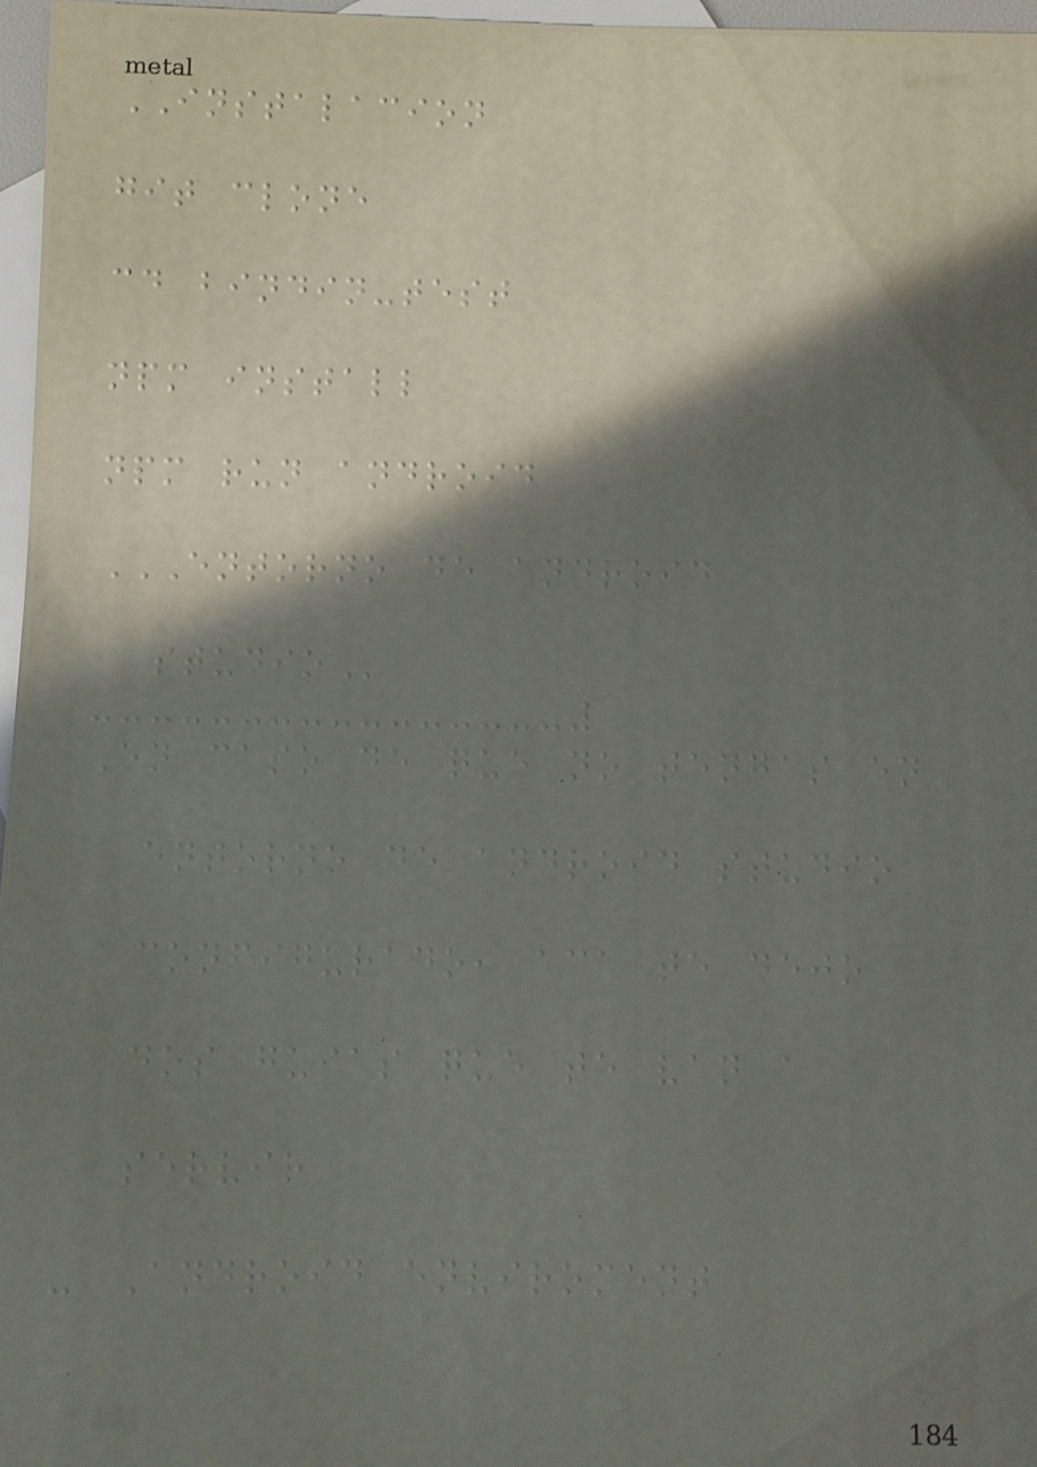INSTALACION
git clone
cd bindin-test
npm install
npm run android
ENTORNO DE ANDROID
STUDIO
En caso de que no tengas en
entorno de android studio
configurado, aca te dejo
dos guias que te van a
servir
- Android enviroment
